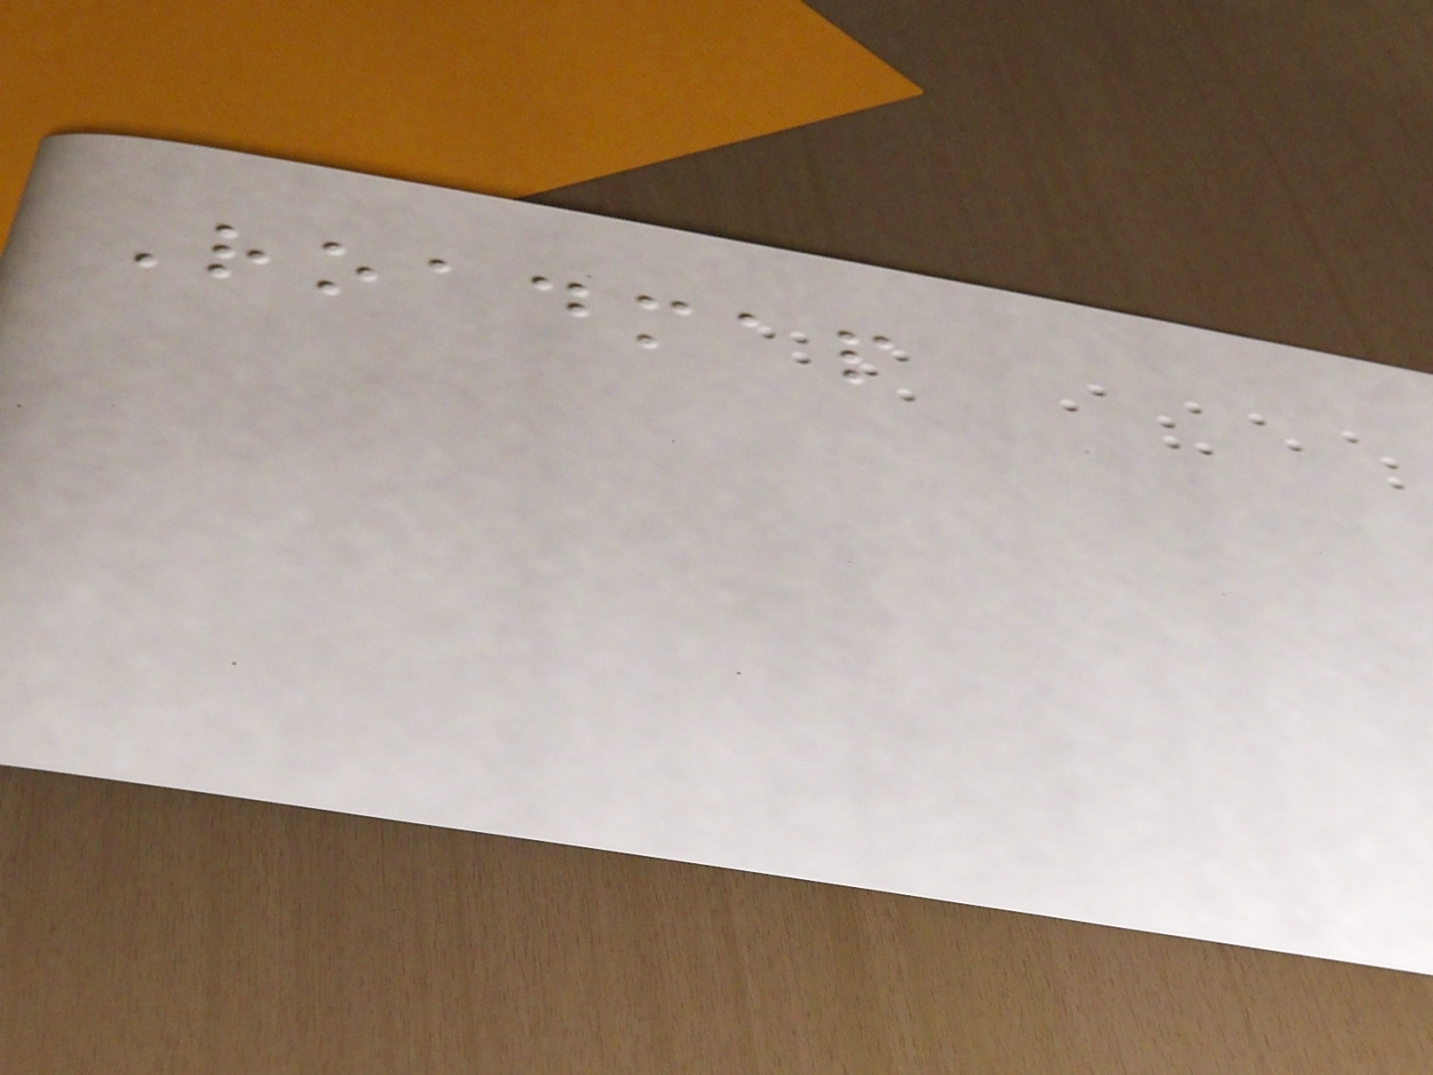Roadmap
